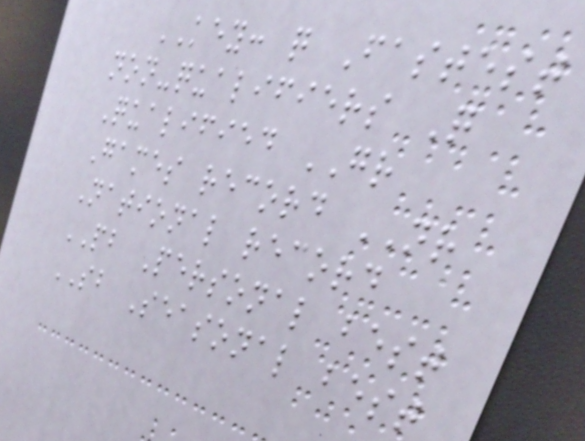KEY: q Fastest
non-qualifiers Q
Qualified GR
Games record NR
National record
PB Personal best
SB Seasonal best
